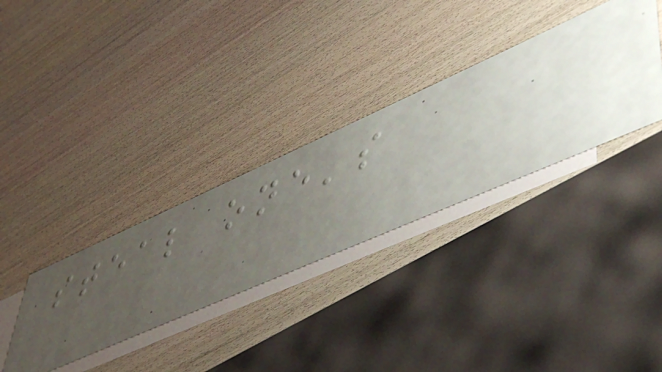steal one's
